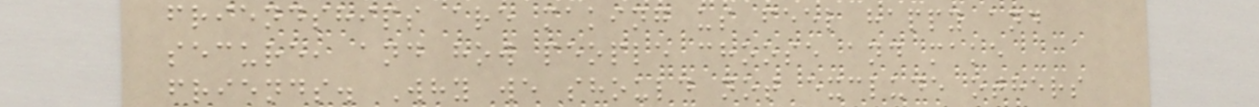friendships are making us feel happy and
secure, and how people choose and make
friends. Why we should not exclude others
